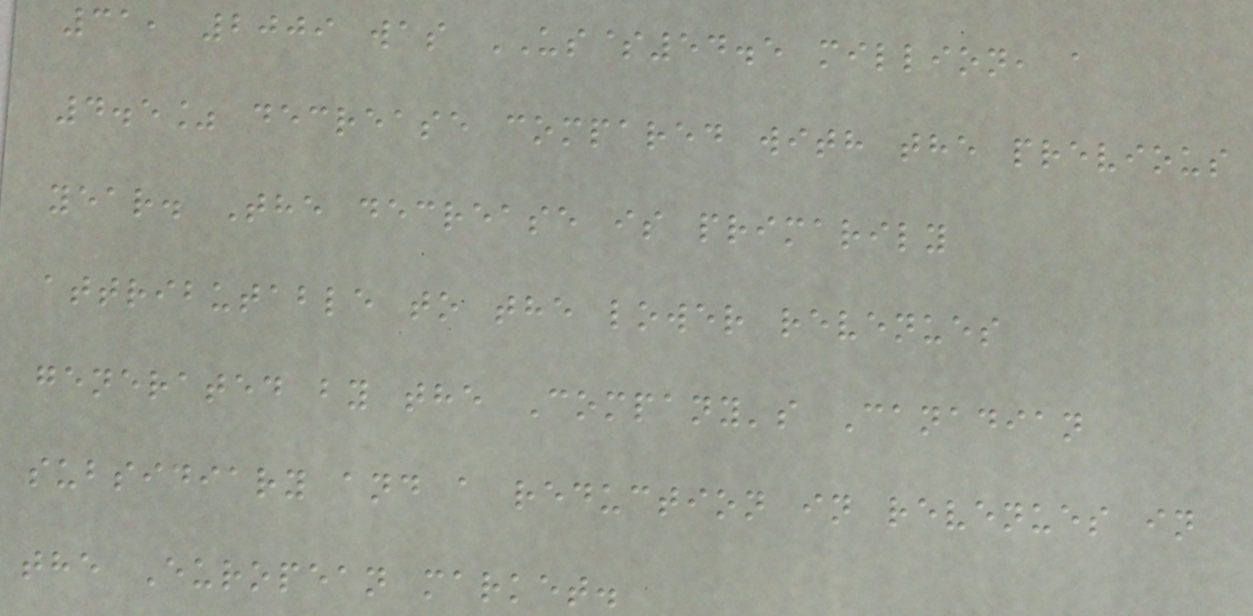31, 2009 was US$54.5 million, a
4.5% decrease compared with the previous
year. The decrease is primarily
attributable to the lower revenues
generated by the Company's Canadian
subsidiary and a reduction in revenues in
the European market.
